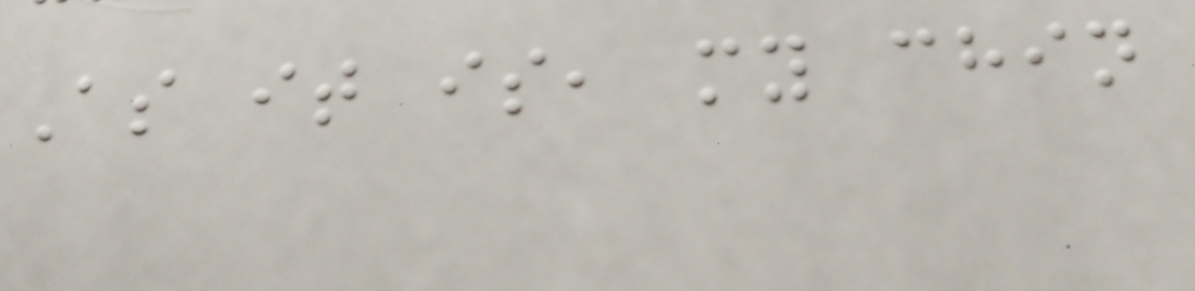As it is, my chin
